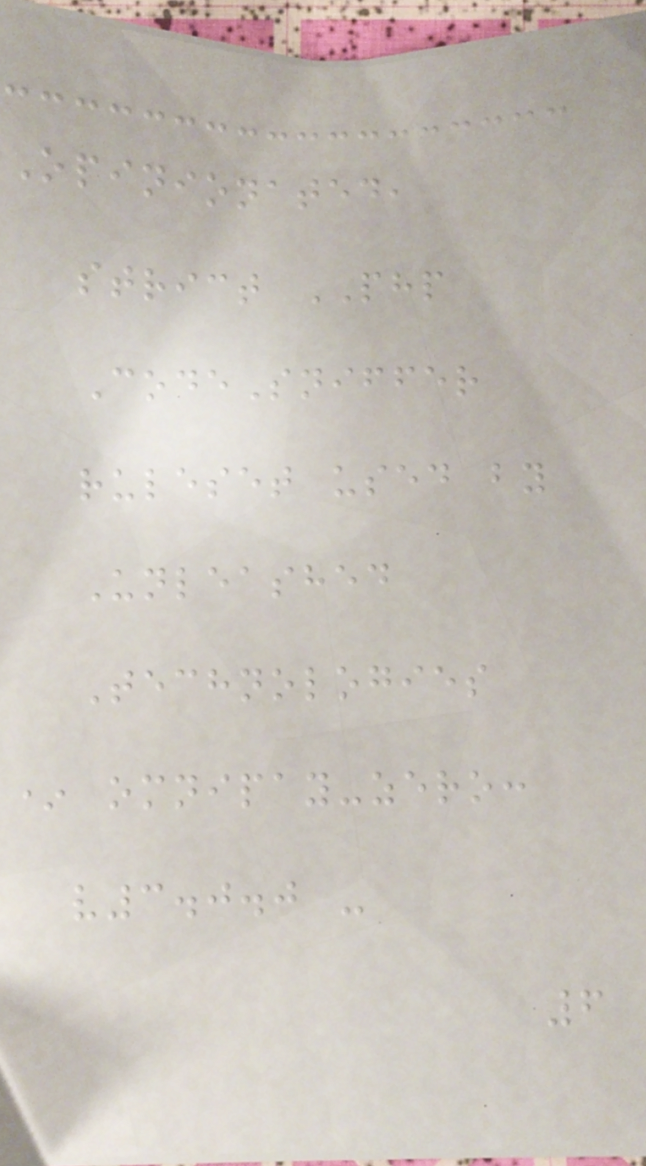Opinionated,
strict PHP
CodeSniffer
ruleset used by
Unleashed
Technologies
* omnipay-zero:
v3.0.0 -
6
